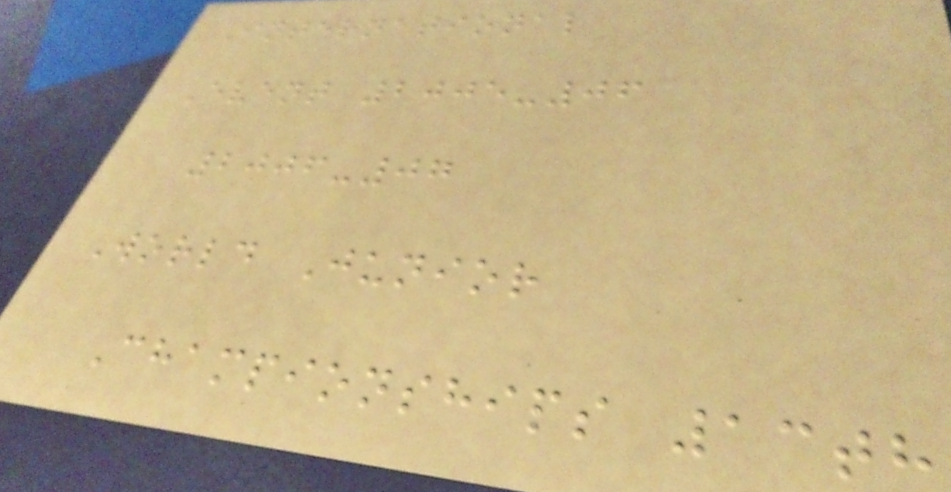International
Event 2005-06
2006-07
World Junior
Championships 13th
